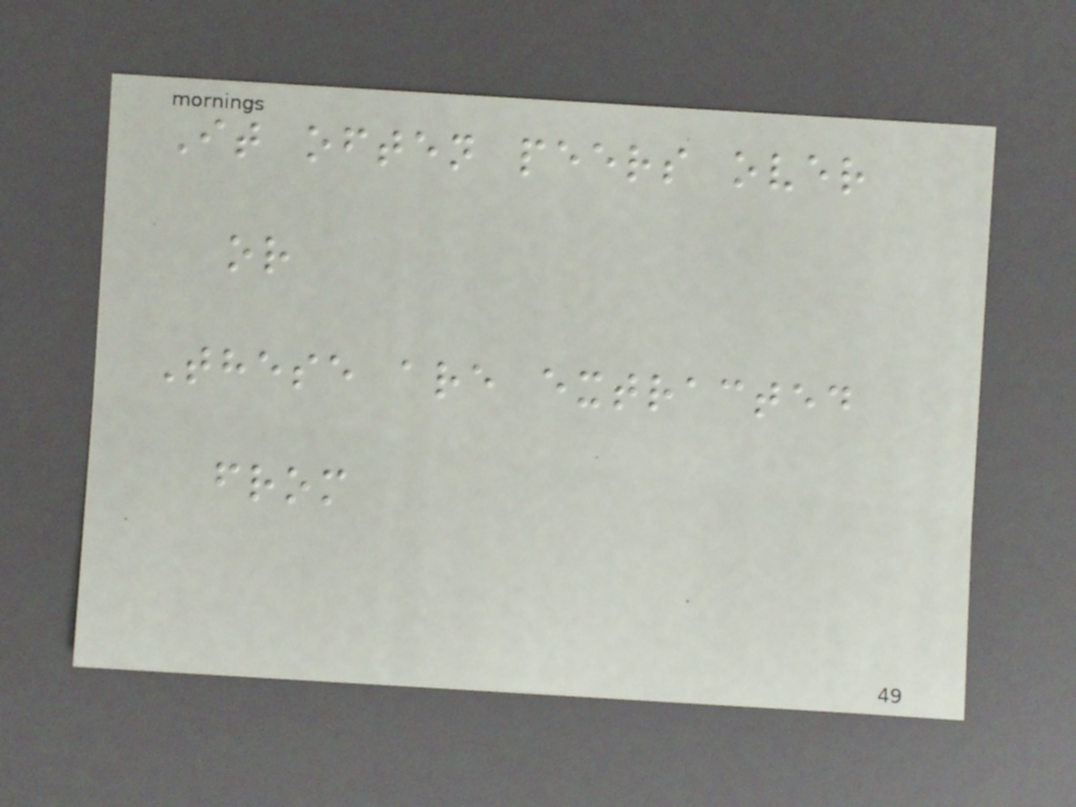It often peers over
or
These are extracted
from
